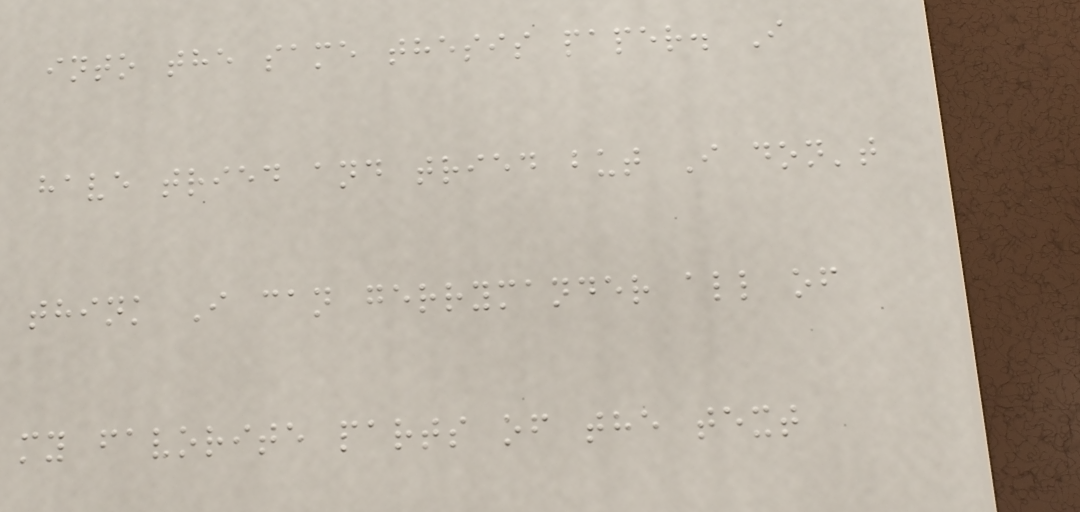into the same thesis paper. I
have tried and tried but I don't
think I can gerrymander all of
my favorite parts of the text
